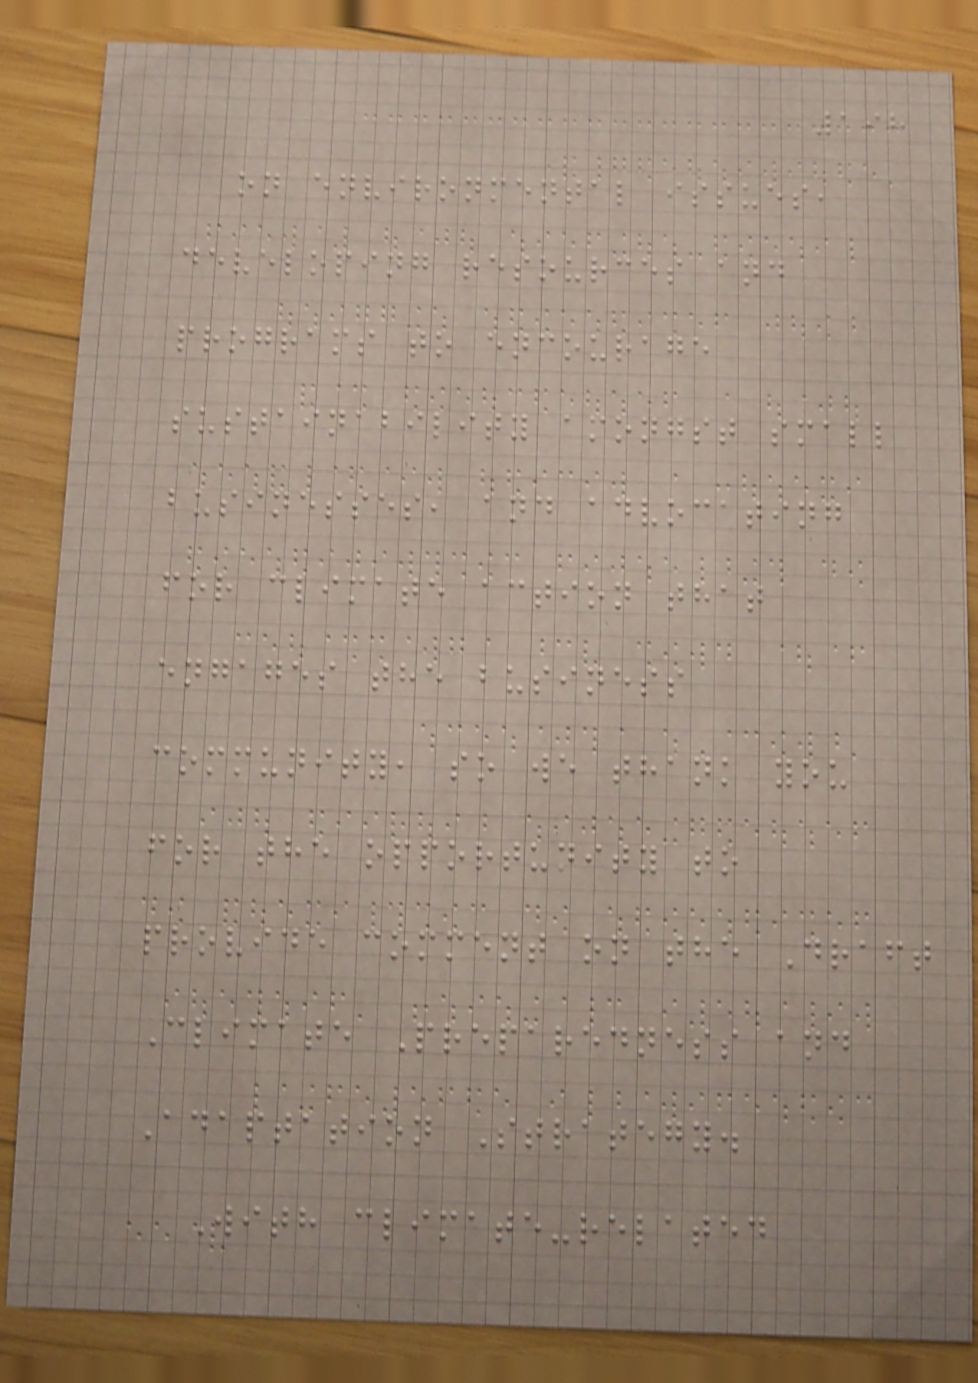198
on environmental issues,
developing resources and
programs to encourage
sustainability amongst small
businesses, and advocating
for climate action that
engages the business
community, so we thank you
for the opportunity to
provide comment on the Draft
Climate Preparedness and
Adaptation Strategy.
With climate-related
